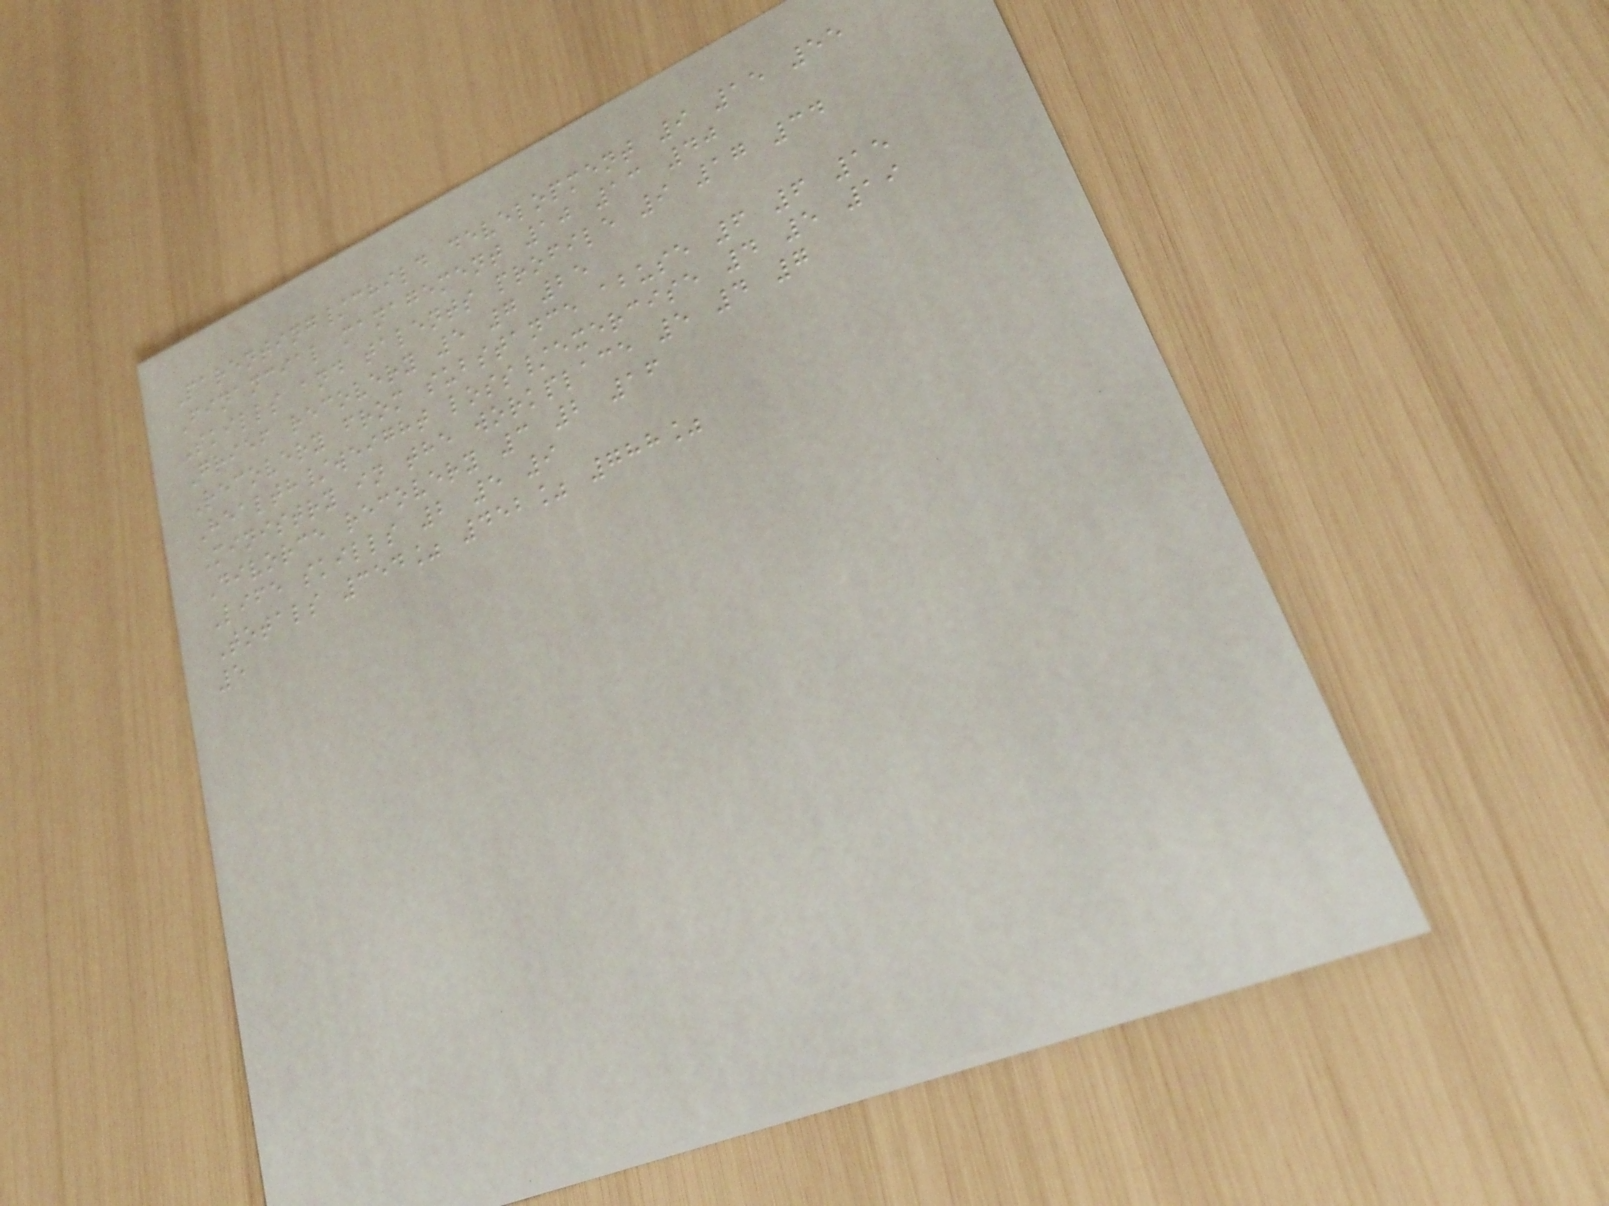Parenting/child development 9 15 55
Financial management 10 13 40
Skills and talents profile 9 17 34
Grief recovery 5 7 25
Recovery from substance abuse 6 6 15
Health/weight loss/exercise 4 5 19
Ministry in the workplace 5 4 7
Divorce recovery 3 2 16
Life skills 2 5 9
Totals 354% 452% 788%
5
